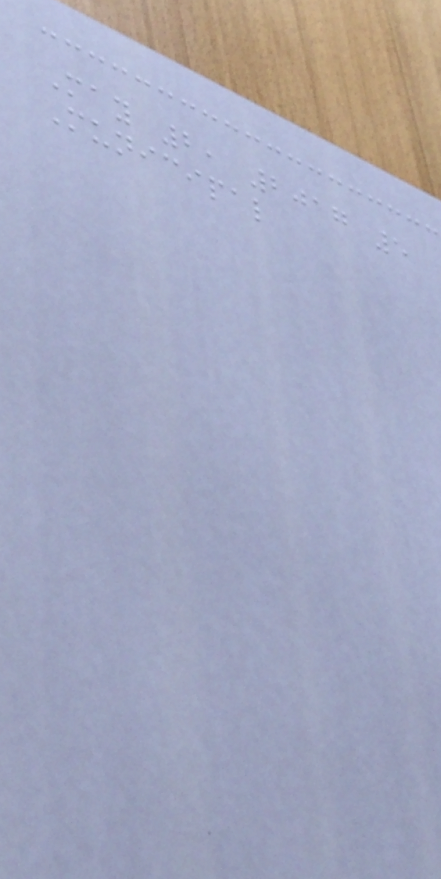May 2, 2017 5
Municipal
